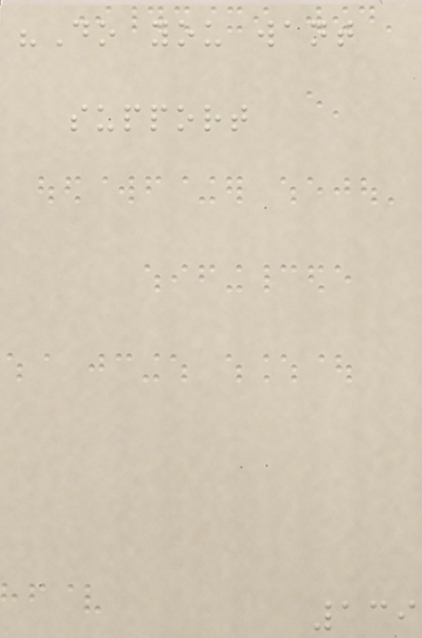"Do you want
support
139
